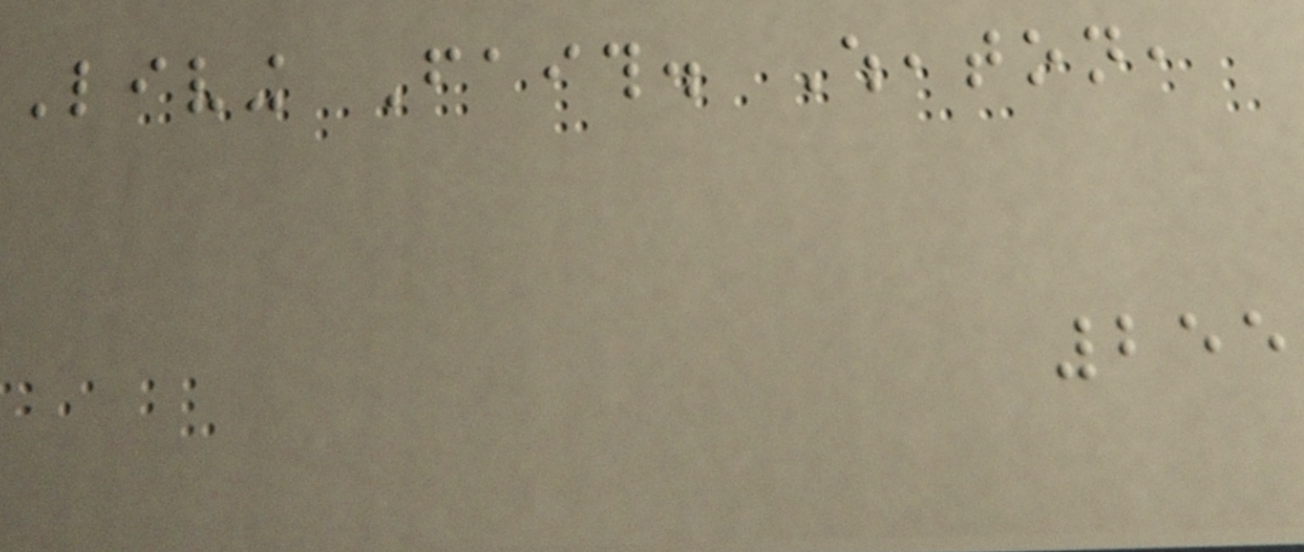Living Faith. Wheaton,
255
